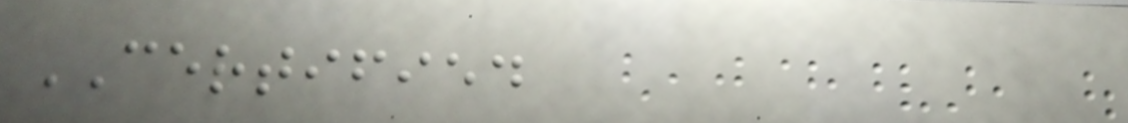CERTIFIED
